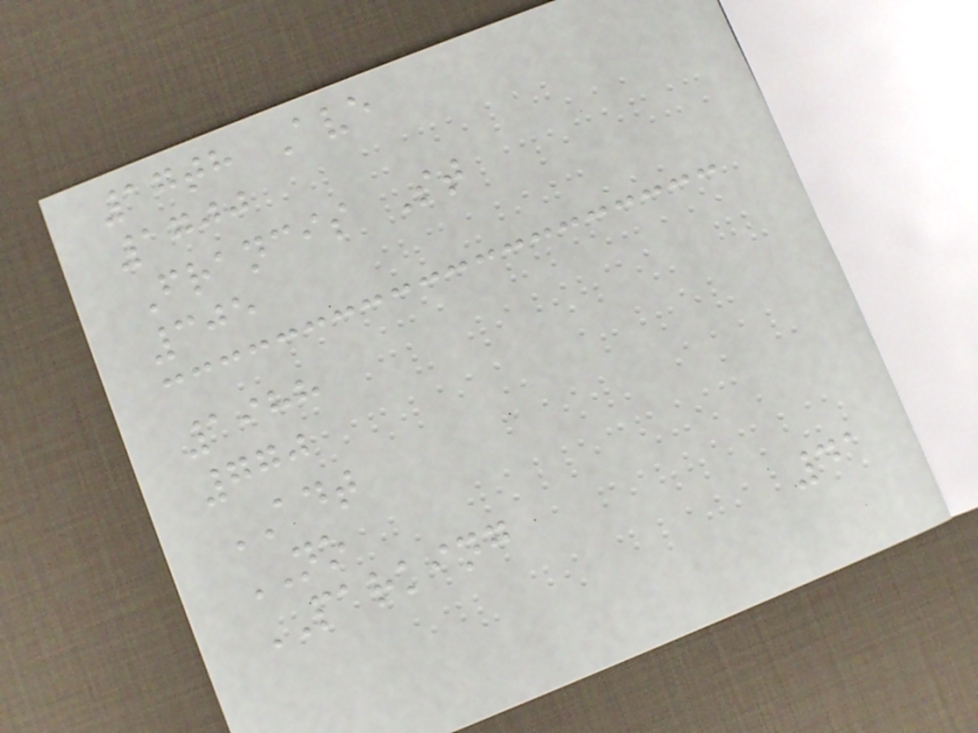17th Ave
1700
Francis St
305
1988
770
ADT
NO
PARKING
41
